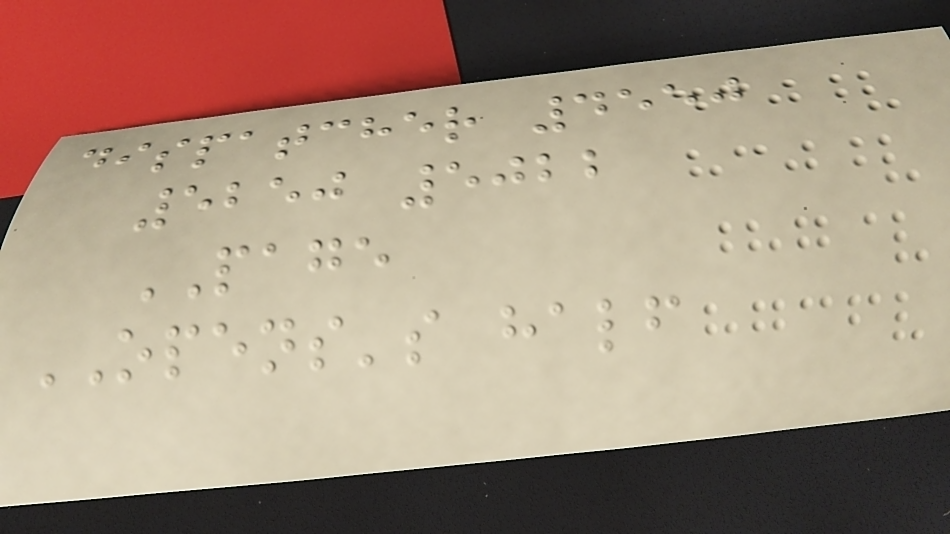dispatcher 4550
5250 5022
PAGE
OPENS's half
